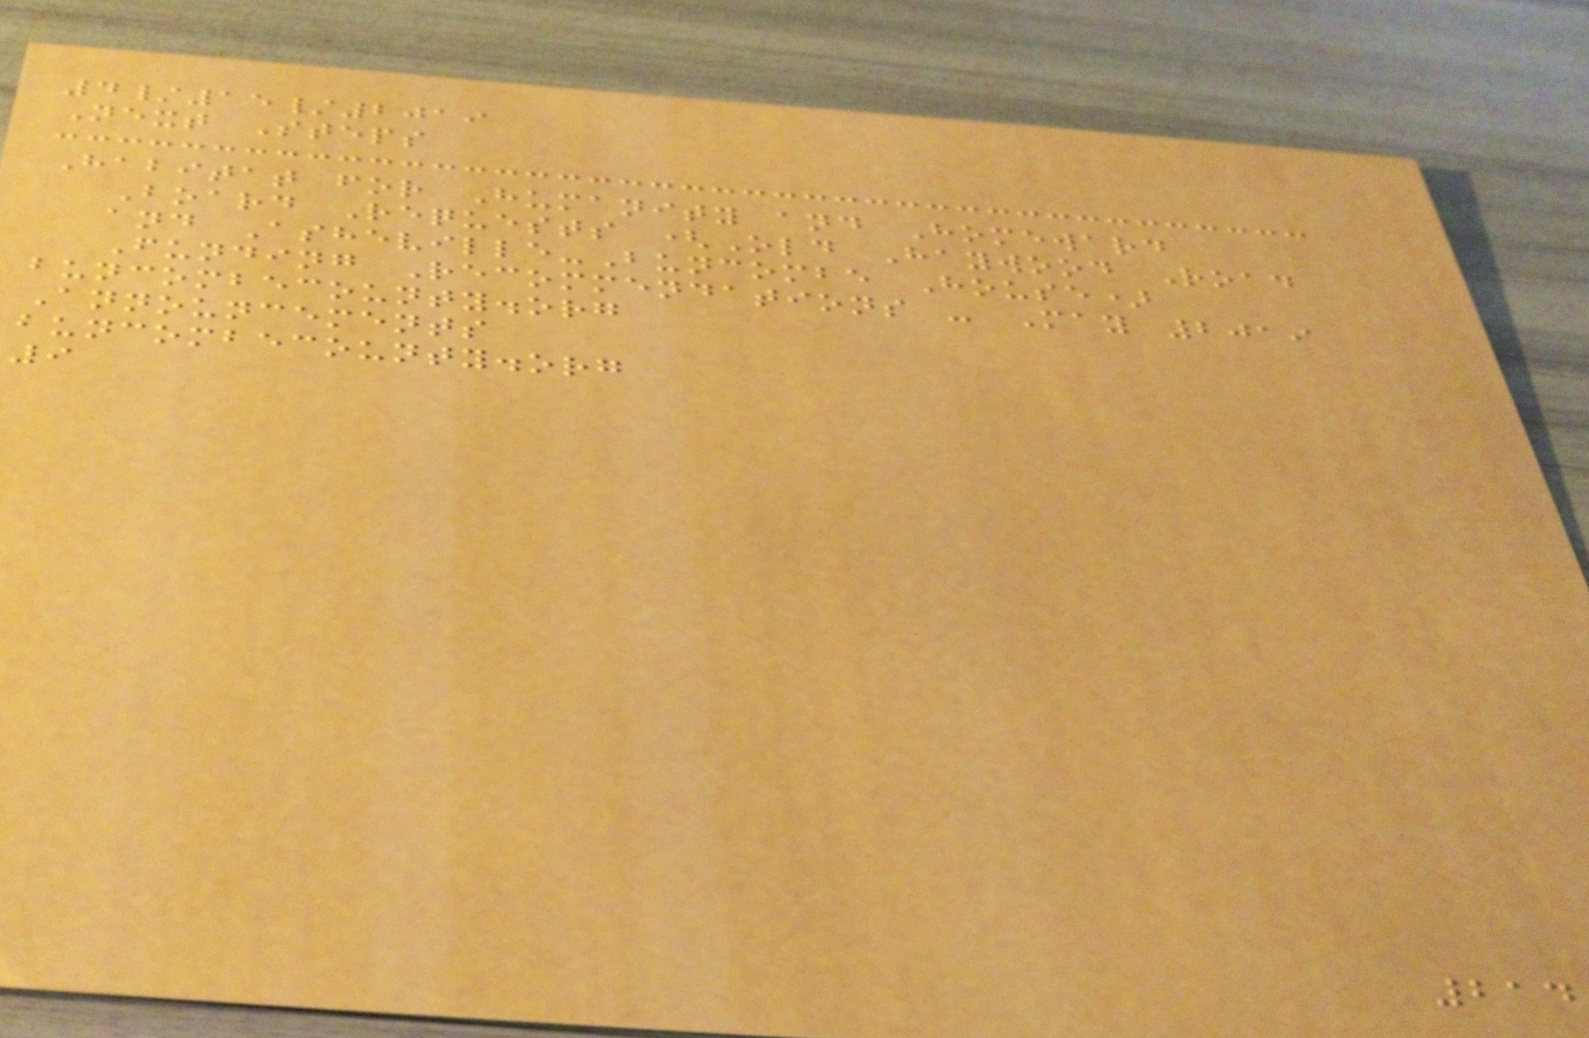4/15/2019
Next Steps
Habitat for Humanity and Homeward
Board Requests (Old Haywood Road
and Asheville-Buncombe House)
Funding Recommendations - May 2019
buncombecounty.org
Announcements
buncombecounty.org
9
214
